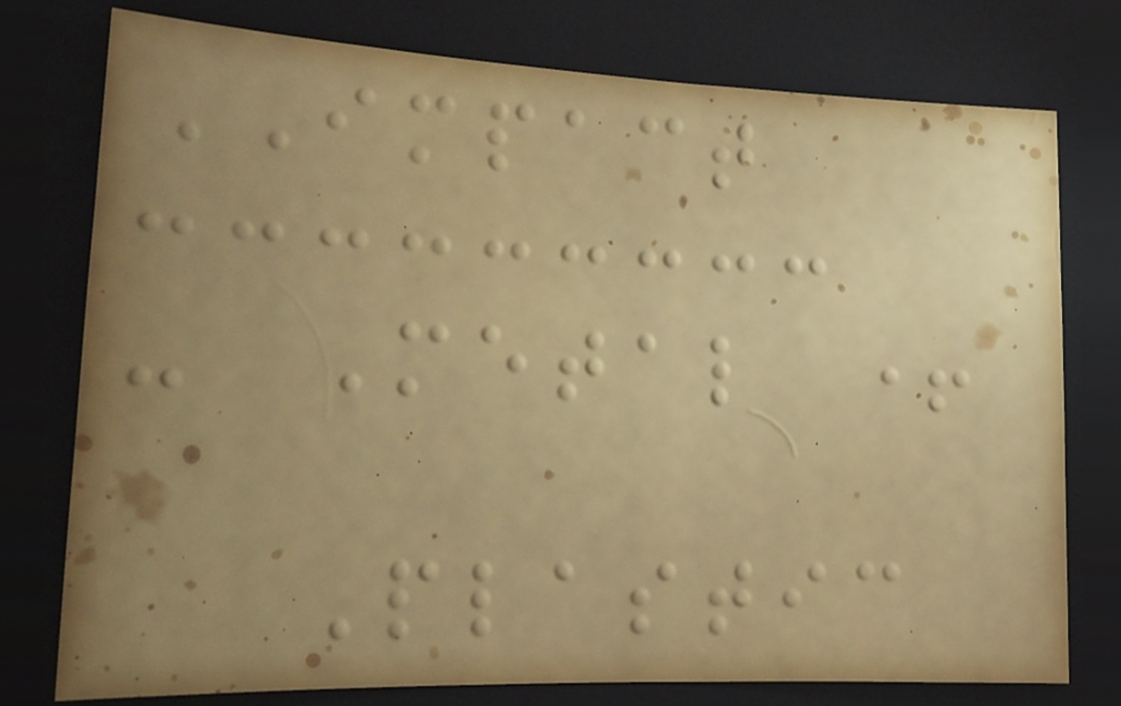IMPACT
- Metal +
Plastic
